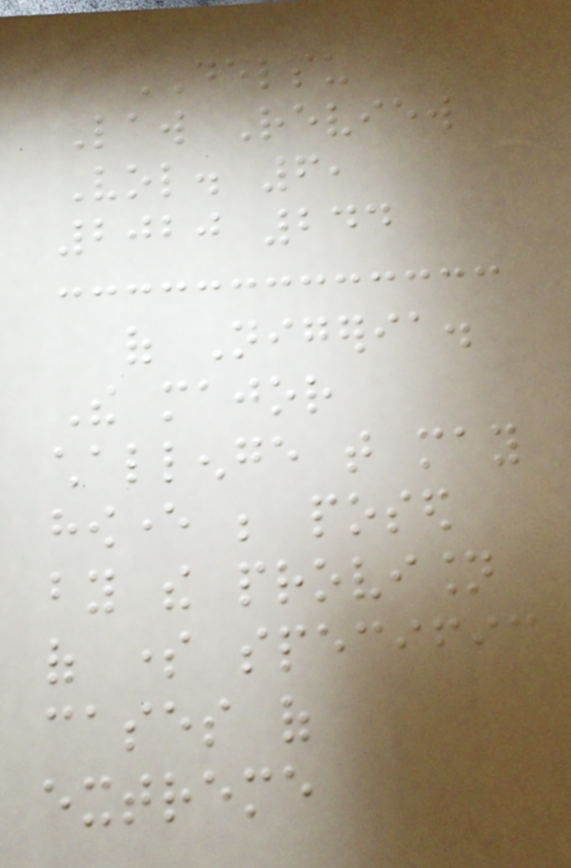DELSU
Law Review
Vol. 6,
2020 244
of Nigeria.
The major
challenge that may
however be posed
by the provision
of some specific
cases of
extreme
